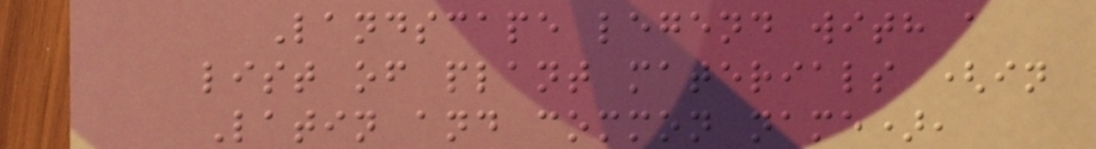Landscape legend with a
list of plant materials (in
Latin and common name),
